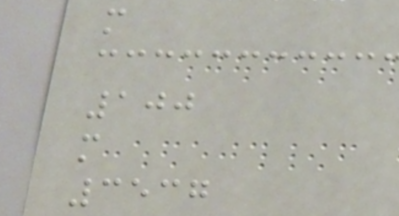m
100
m
3537
